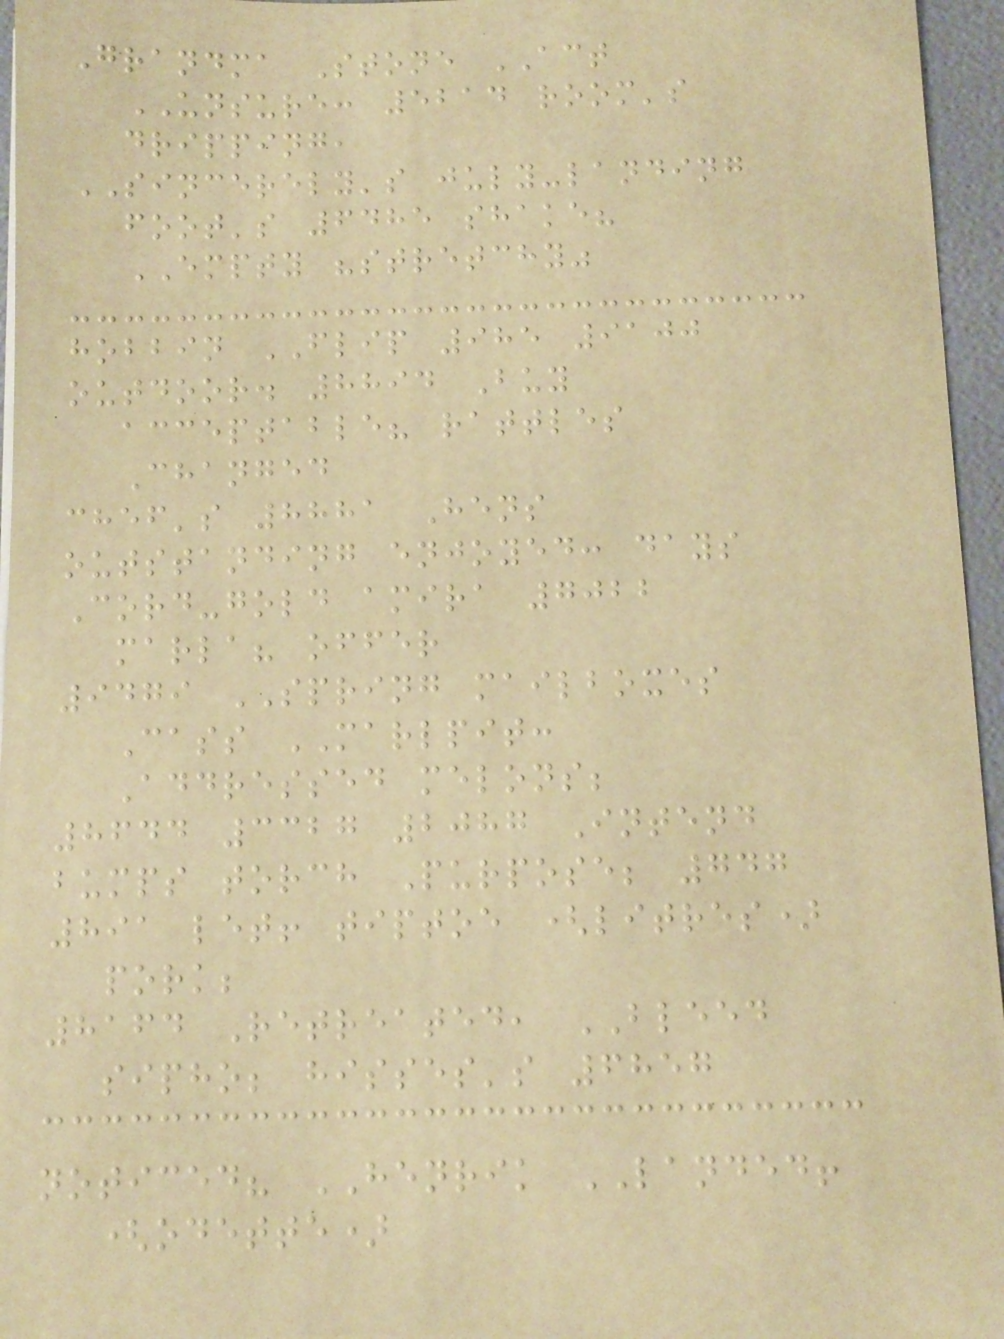Grandma Stone ACT
UNSURE: 5214 room's
dripping,
SINCERELY's july-landing
foot's 6485 shake?
EMPTY "stretchy"
hobbin FLIP 985 9100
outdoor. 8894 Buy
acceptable? rattles
Changed
chef's 8881 Hens
outstanding enjoyed: days
Cord-gold amira 7022
marla? offer
9479 SPRING mailboxes
Cass MARLPIT:
Addressed melons;
8644 3327 2087 Intend
bumps torch Purpose; 747
891 let! tiptoe (litres)
pork;
8164 Retreated, BLEED
sipho; hisses's 6857
noticed? HENRIK LANDED!
(odette)
